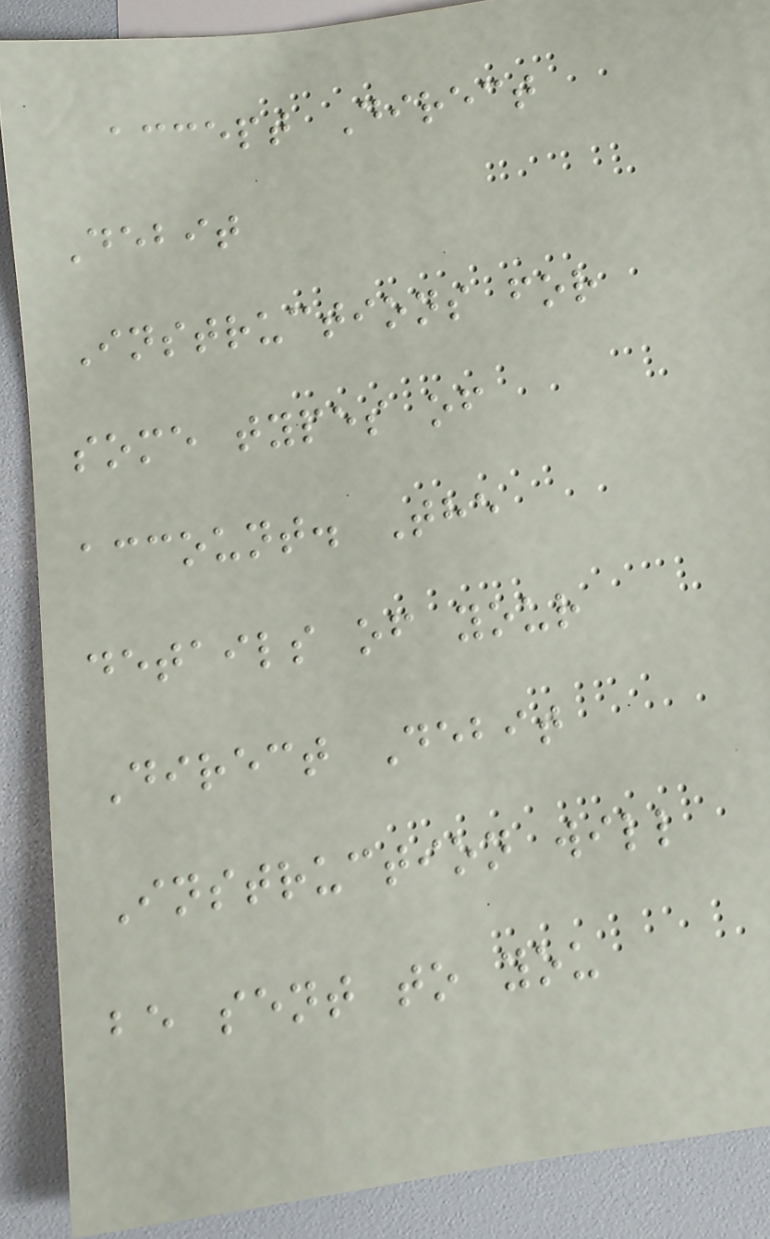accept Direct
Debit
Instructions for
some types of
account. The
details of your
Direct Debit
Instruction will
be sent to you
